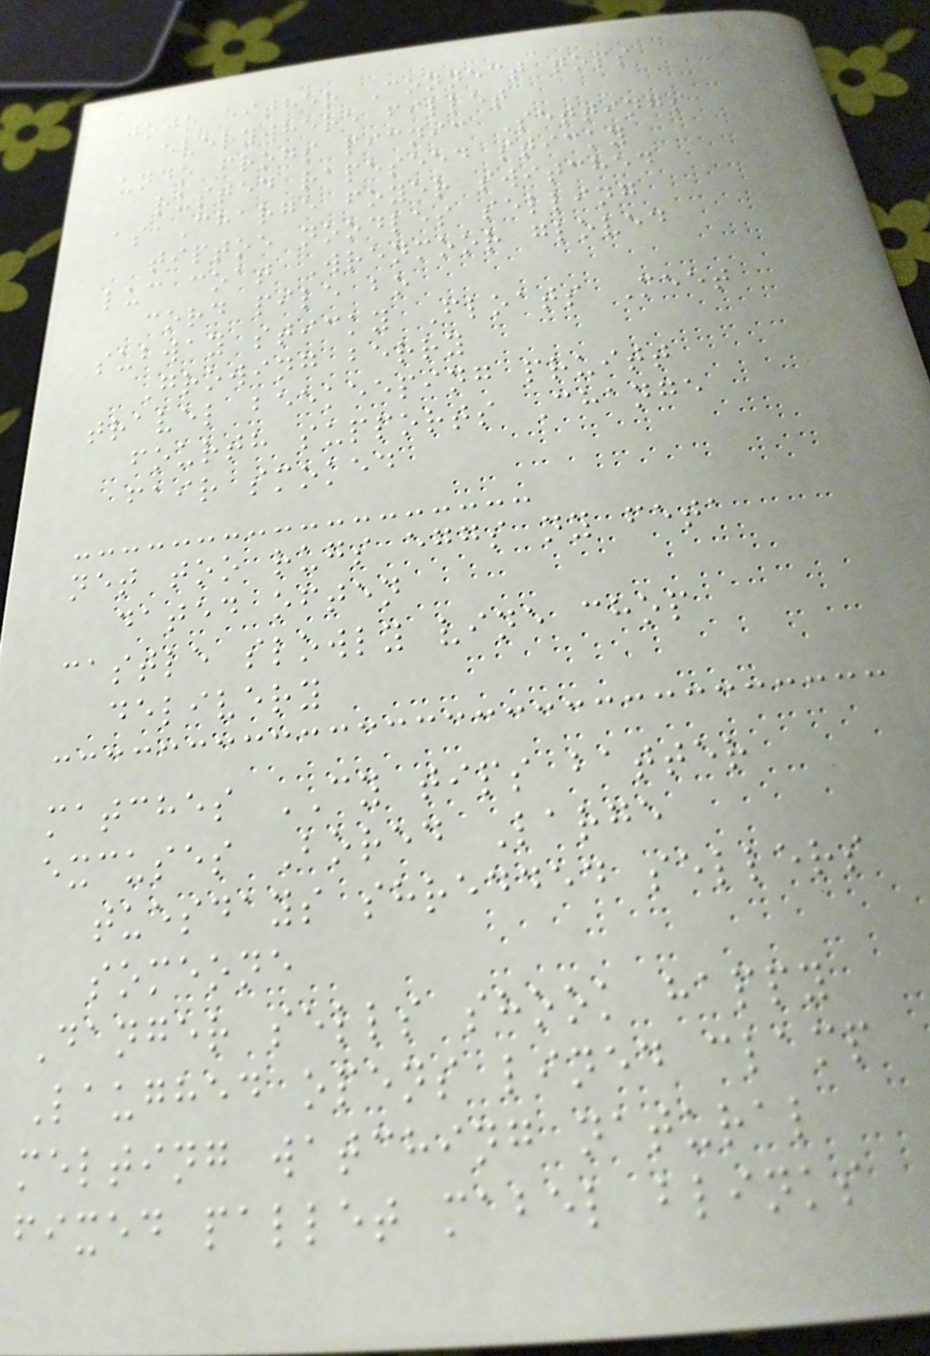jojo either Connect tops
everywhere fillet
undo frogs picnic Settings
rusted rapeseed sticky
as Charge foyer switched
tiptoe noodles selling
luc coat Wrenmoor gloved
cord pile bo
subway sticky Floats Meet
Growing berry
travel beekeeping pruitt
fourth supports Change
fair smoked
net too rugs eggs ny feta
dated often
castle slowly vine chop
delivery
matches CY tips batter
excuses Bored Large
tuesdays shredded sellers
someone
Danger sells shook happy
Laughed opens lined clamp
melting watching natural
fixed pallet mabel blinks
